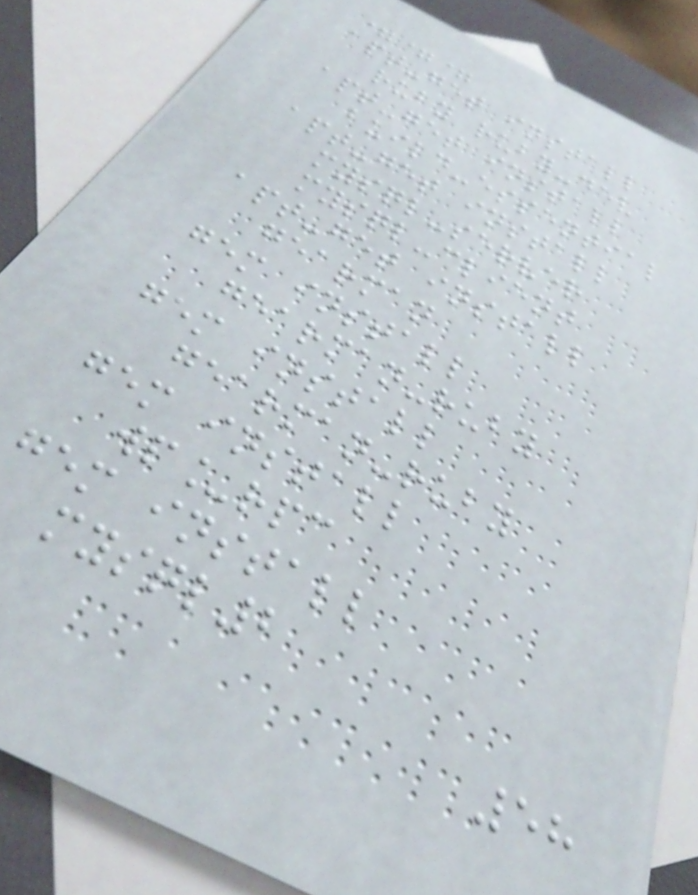===
apt-get install
ruby ruby-dev
apt-get install
build-essential
apt-get install
mysql-server
mysql-client
apt-get install
gearman
gem install
gearman-ruby
gem install
gearman-ruby
gem install
wp_rpc
gem install
mysql2
58
